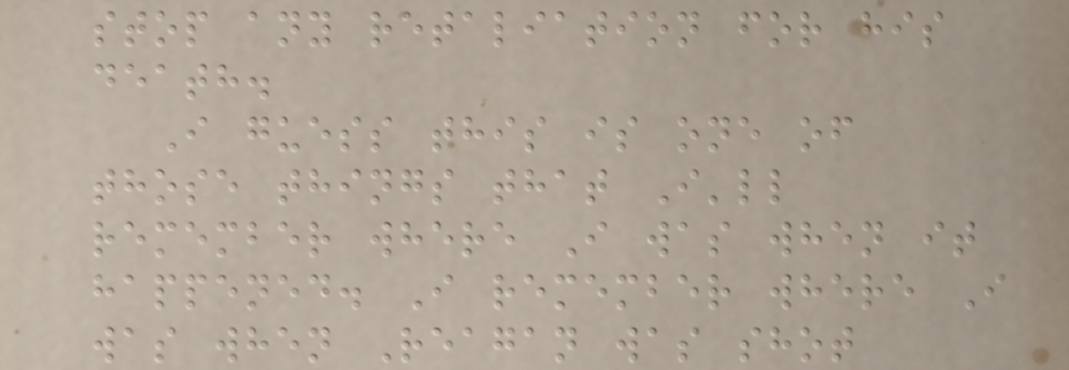stop any retaliation for his
death.
I guess this is one of
those things that I'll
remember where I was when it
happened. I remember where I
was when Reagan was shot
